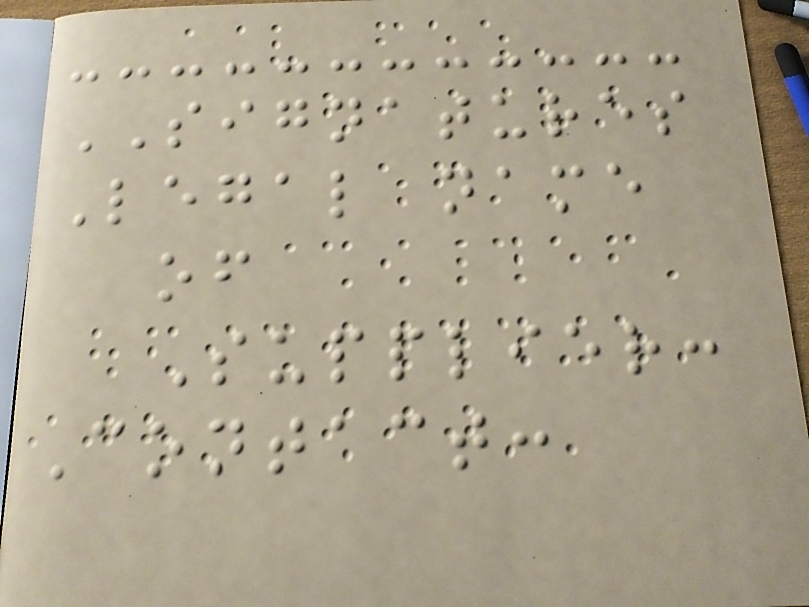SIGNATURES
Legal name
of
Supplier:
Contact:
